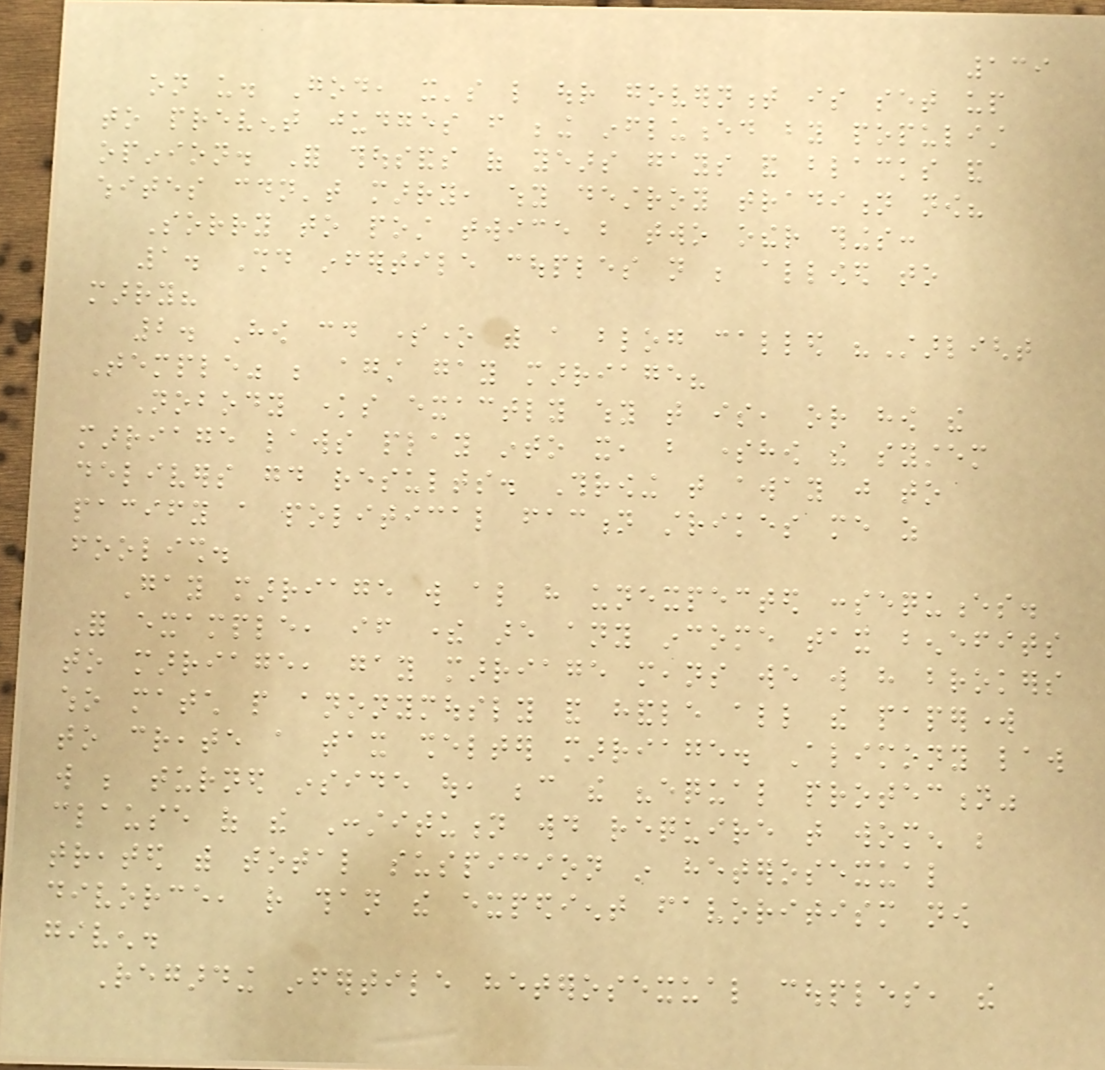139
on us. God, it's like our government is set up
to prevent judges from being influenced by populist
opinion. For thousands of years gays and blacks and
whites couldn't marry, why destroy tradition now?
Sorry to post twice but two other things:
1. Should infertile couples not be allowed to
marry?
2. How could someone with a blog called "Starlight
Temple" be against gay marriage?
Nobody knows exactly why that is, or how the
marriage laws play into it, but somehow the system
delivers good results. Throwing that away just to
pacify a political faction strikes me as
foolish.
Gay marriage will also have unexpected consequences.
For example, if there are any income tax benefits
to marriage, gay marriage means we will have brokers
who match people anonymously and handle all the paperwork
to create a tax shelter marriage. Alimony law
will be turned inside out, because the "equal protection"
clause of the Constitution would require that women be
treated with total suspicion in heterosexual
divorce, rather than the expedient favoritism now
given.
Regarding infertile heterosexual couples, the
